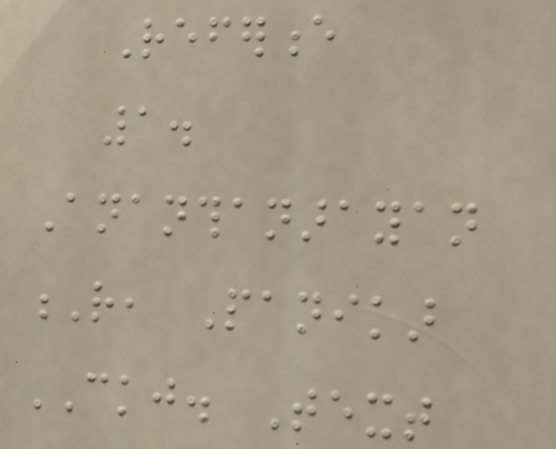Reference
1.
Ananthanarayan
R, Panikar
CKJ. Text
